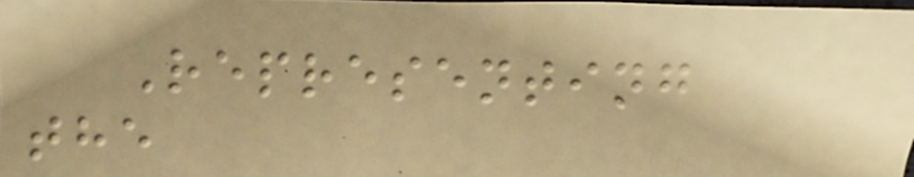Representing
the
